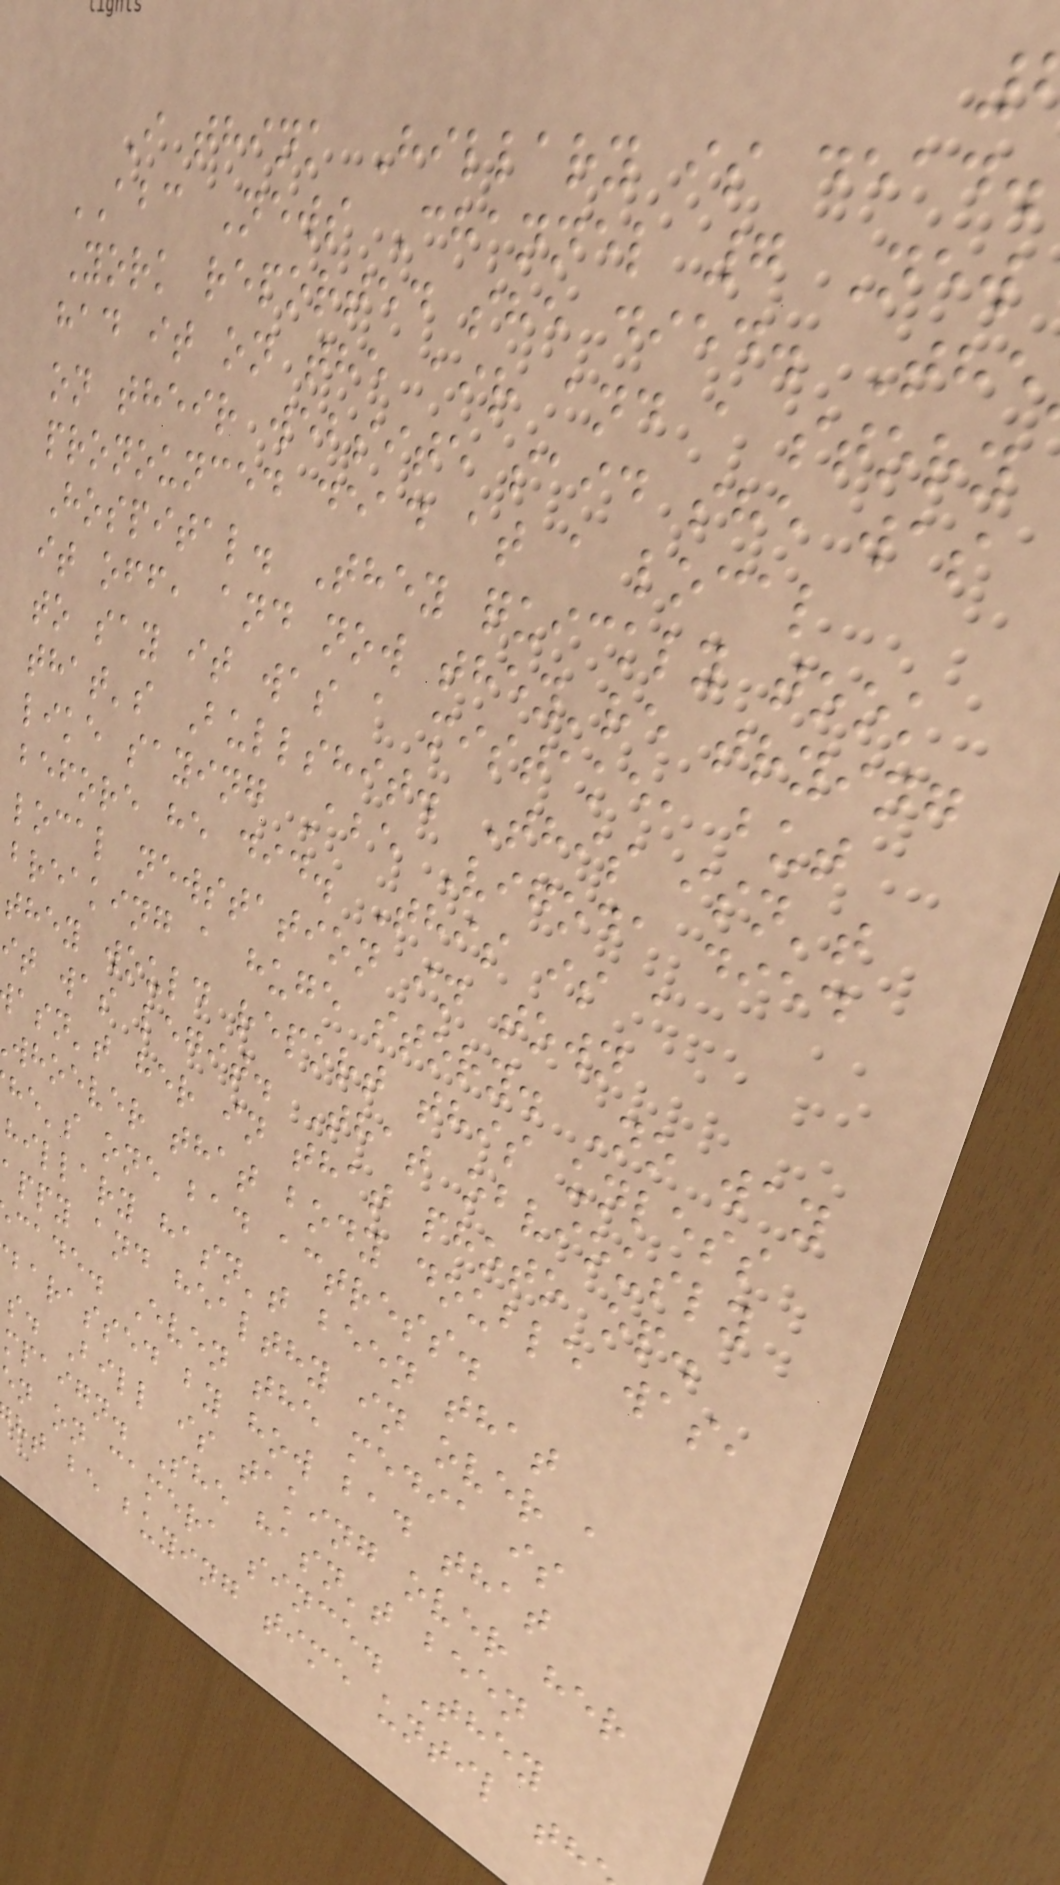I think Hillary is dead.
ABC News Channel 7 New
York reported she died. The
had it on the air and a story
on their website said she was
pronounced dead at a local
Hospital. They quickly took
it off, and now they're trying
to say it was a mistake, but
that's Bullshit. This isn't
like saying Abe Vigoda died
before he did. This is a
local newstation in town
breaking a huge story. No way
they would report this unless
it was legit. That obviously
asn't her in that photo op.
whoever that body double was,
he's one bad actress.
hillary hasn't been that
ppy and healthy in over a
cade. Even the media is
barassed by how bad that
s. Bill is taking over her
mpaign. She hasn't been
n on camera since. They
ht be buying time until th
